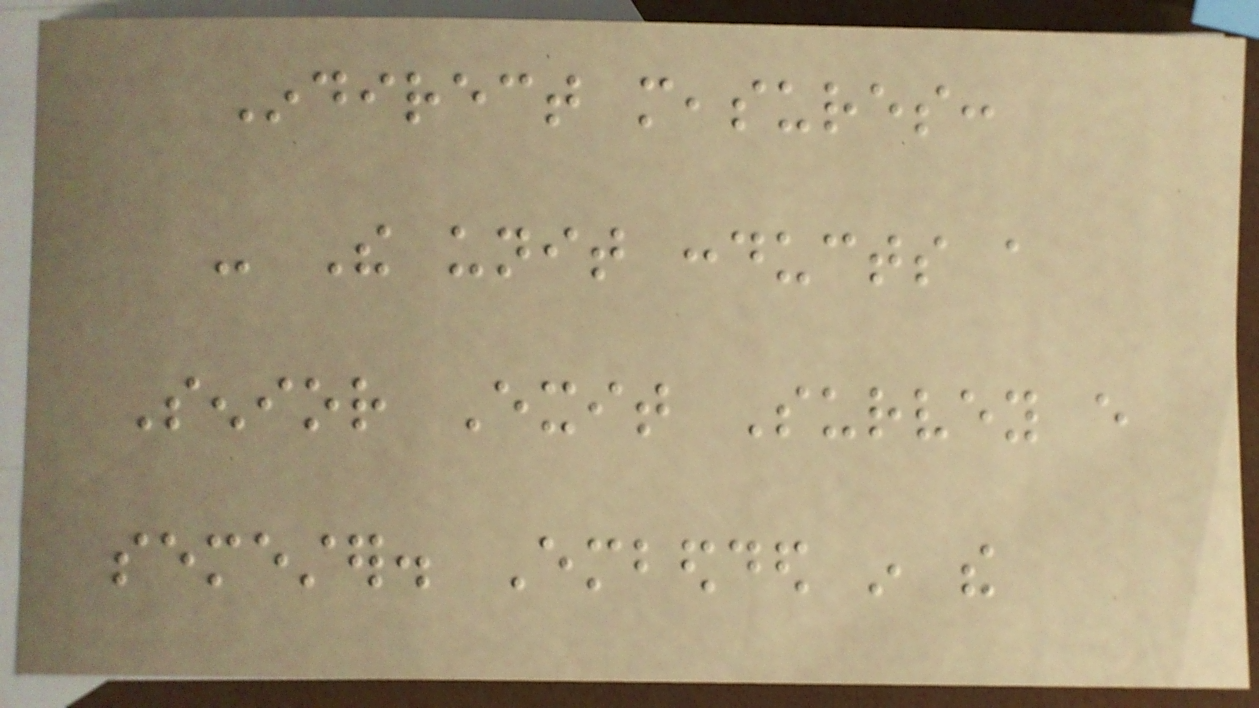Indirect measures:
- The unit conducts a
Senior Exit Survey every
semester. Embedded in the
